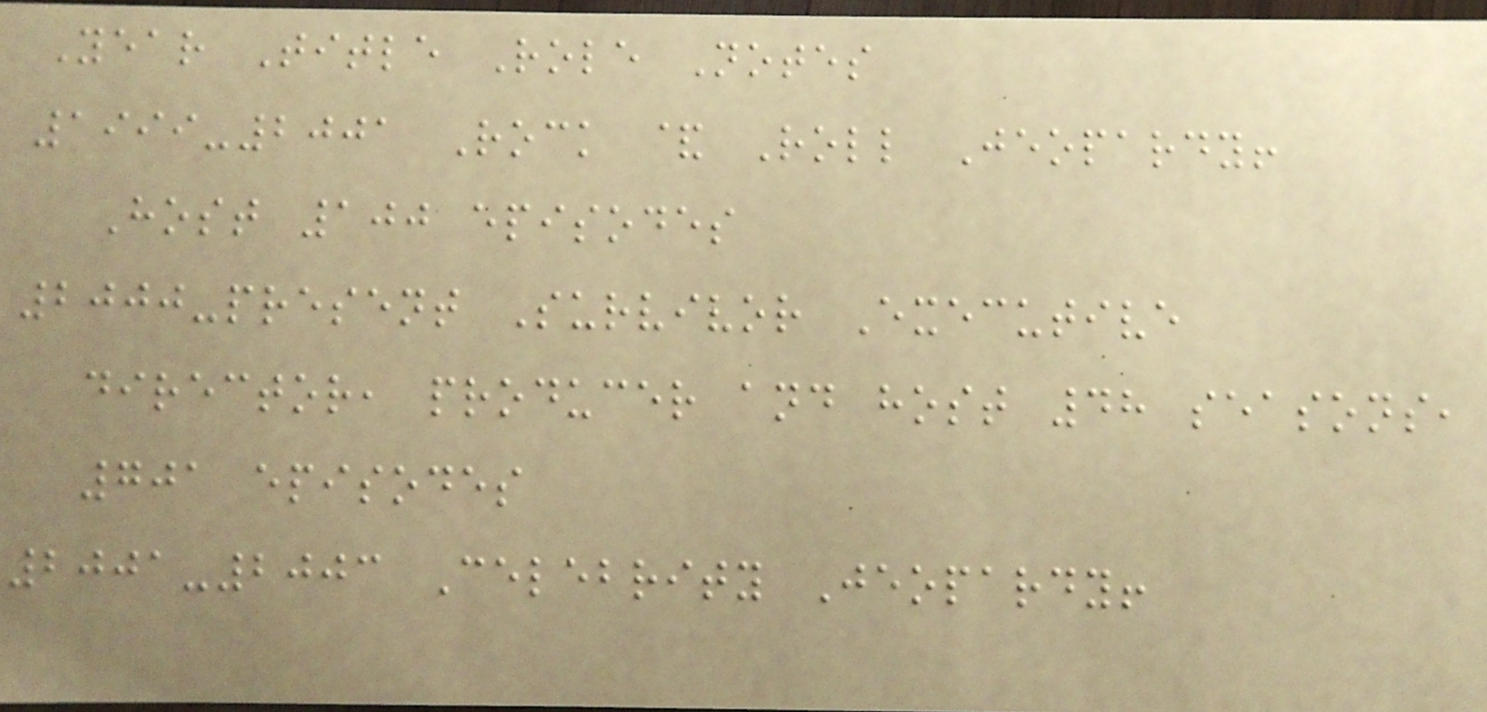Year Title Role Notes
1999-2001 Rock & Roll Jeopardy!
Host 100 episodes
2000-present Survivor Executive
director, producer and host 48 seasons,
701 episodes
2001-2003 Celebrity Jeopardy!
